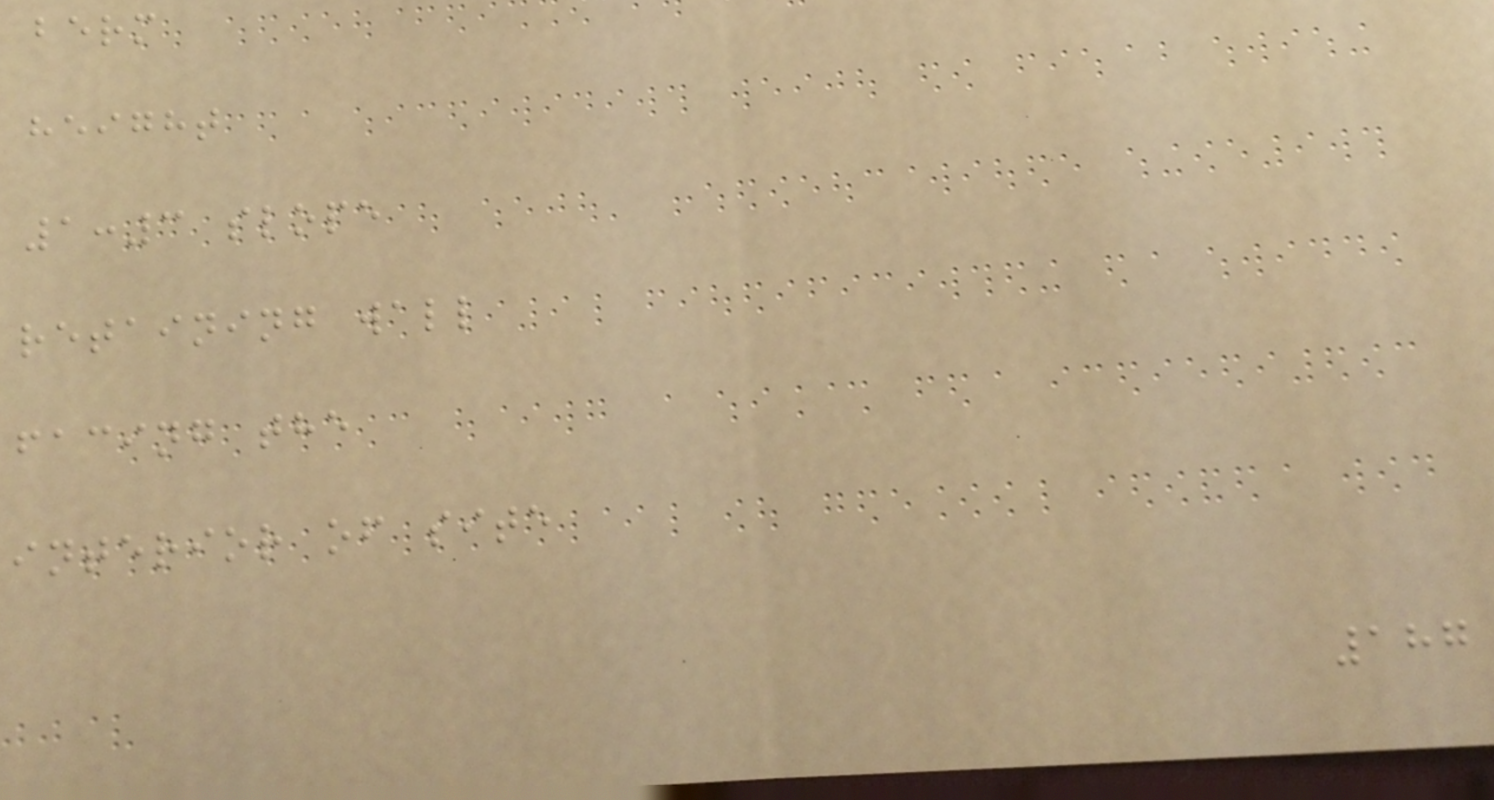berm
height
1:3 slope
retaining wall
facing the
interior of site
187
